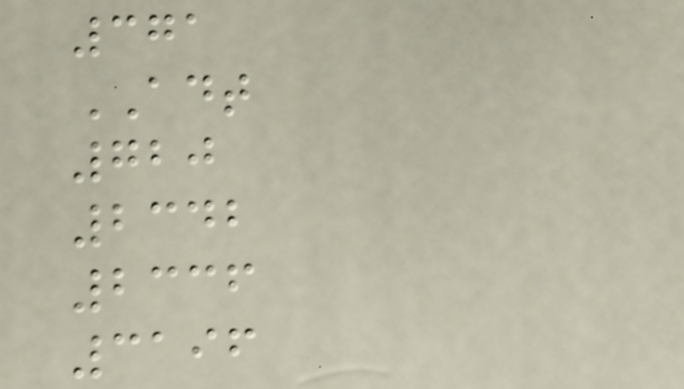371
ADT
720
2342
2336
3196
